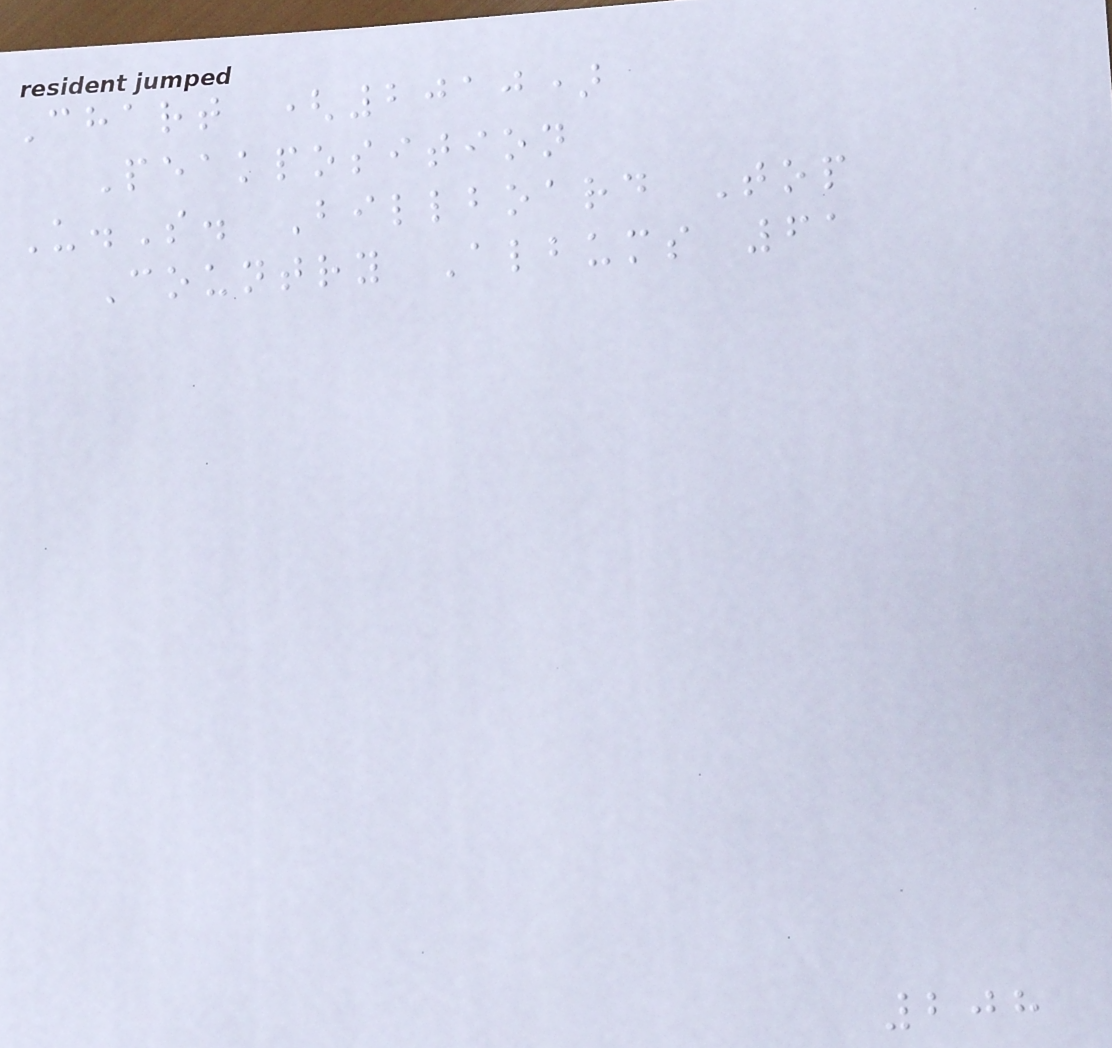Chart (2010)
Peakposition
U.S. Billboard Top
Country Albums 61
208
